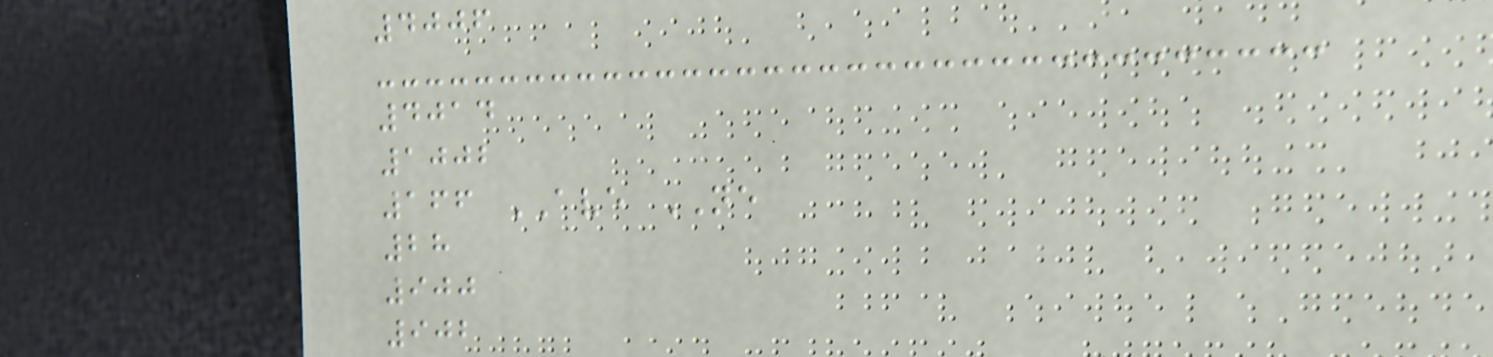4006
4014
1002
166 AVE NE
28
900
902
